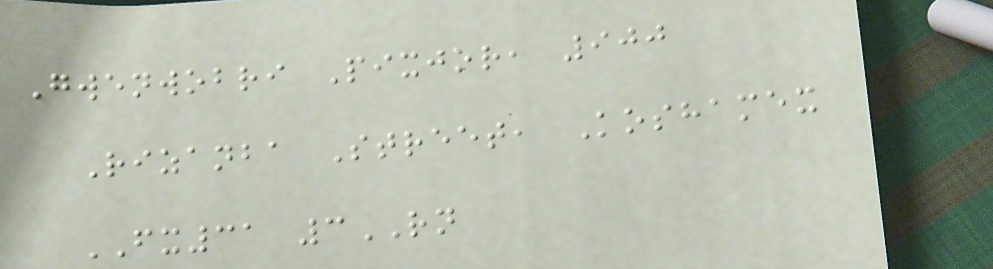Gwenwobri Pixjor, 900
Rizanba Street, Koshamex
FX31 3RN
